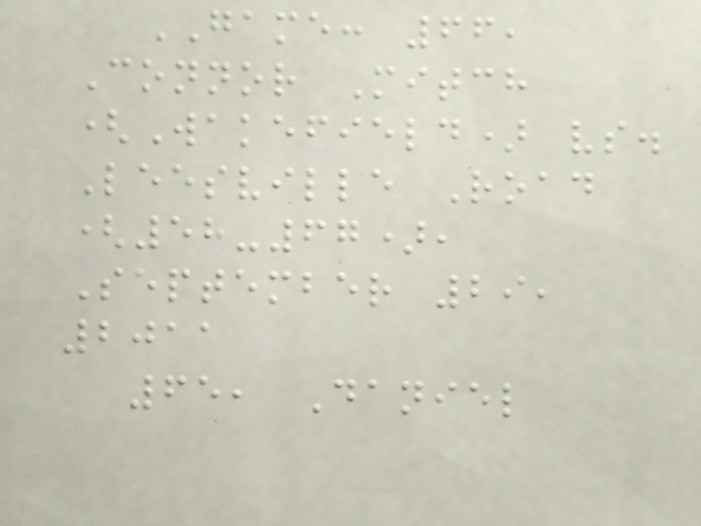GAME: 66,
Connor Mitch
(Wakefield) vs.
Leesville Road
(58-67),
September 29,
2011
65, Daniel
